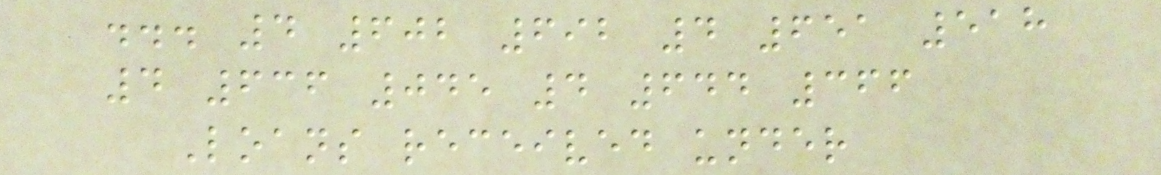... 4 602 692 4 651 518
4 636 045 4 644 366
Loans received under
